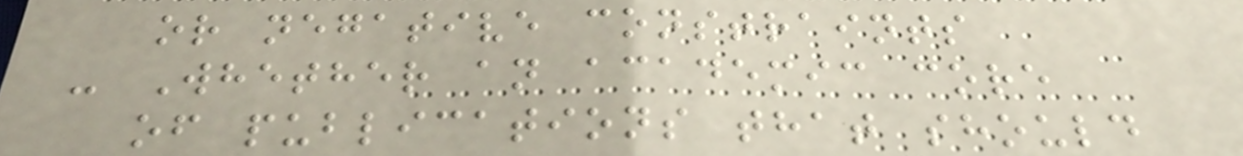or negative constraints
- Whether an academic core
of publications that should
